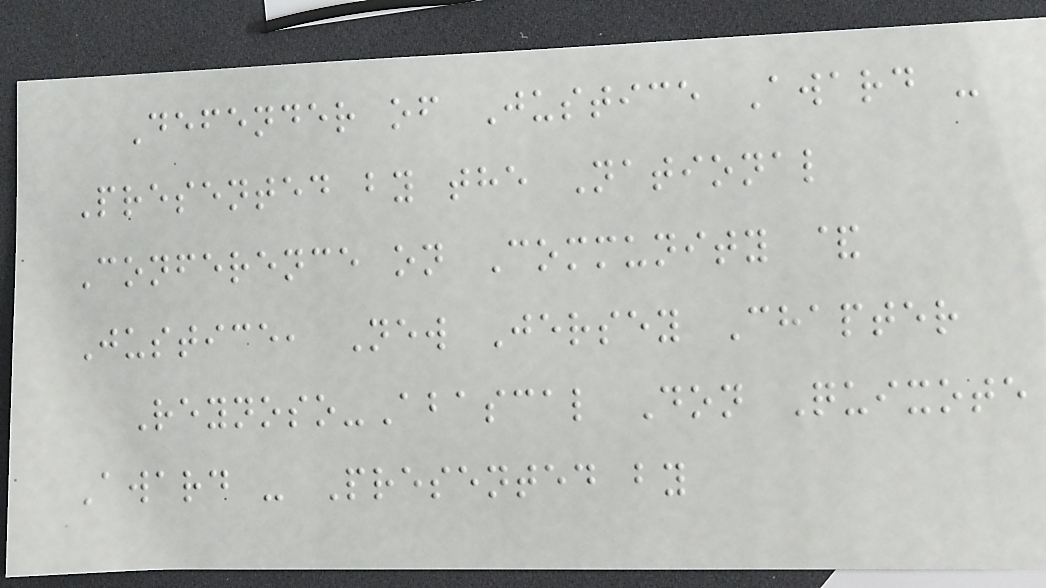Defender of Justice Award -
Presented by the National
Conference on Community &
Justice, New Jersey Chapter
Reynoso-Abascal Don Quixote
Award - Presented by
